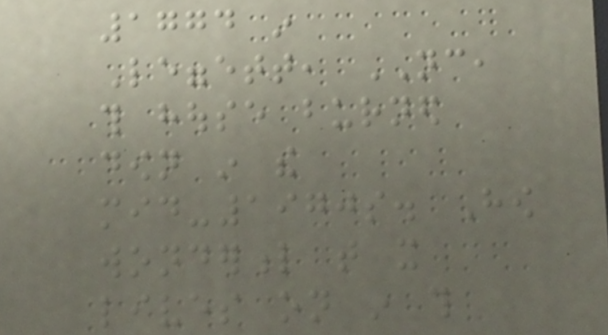1774 in
Leggett, NC,
this house burned
down in the
mid-1970s. How
wonderful that it
lives on in this
